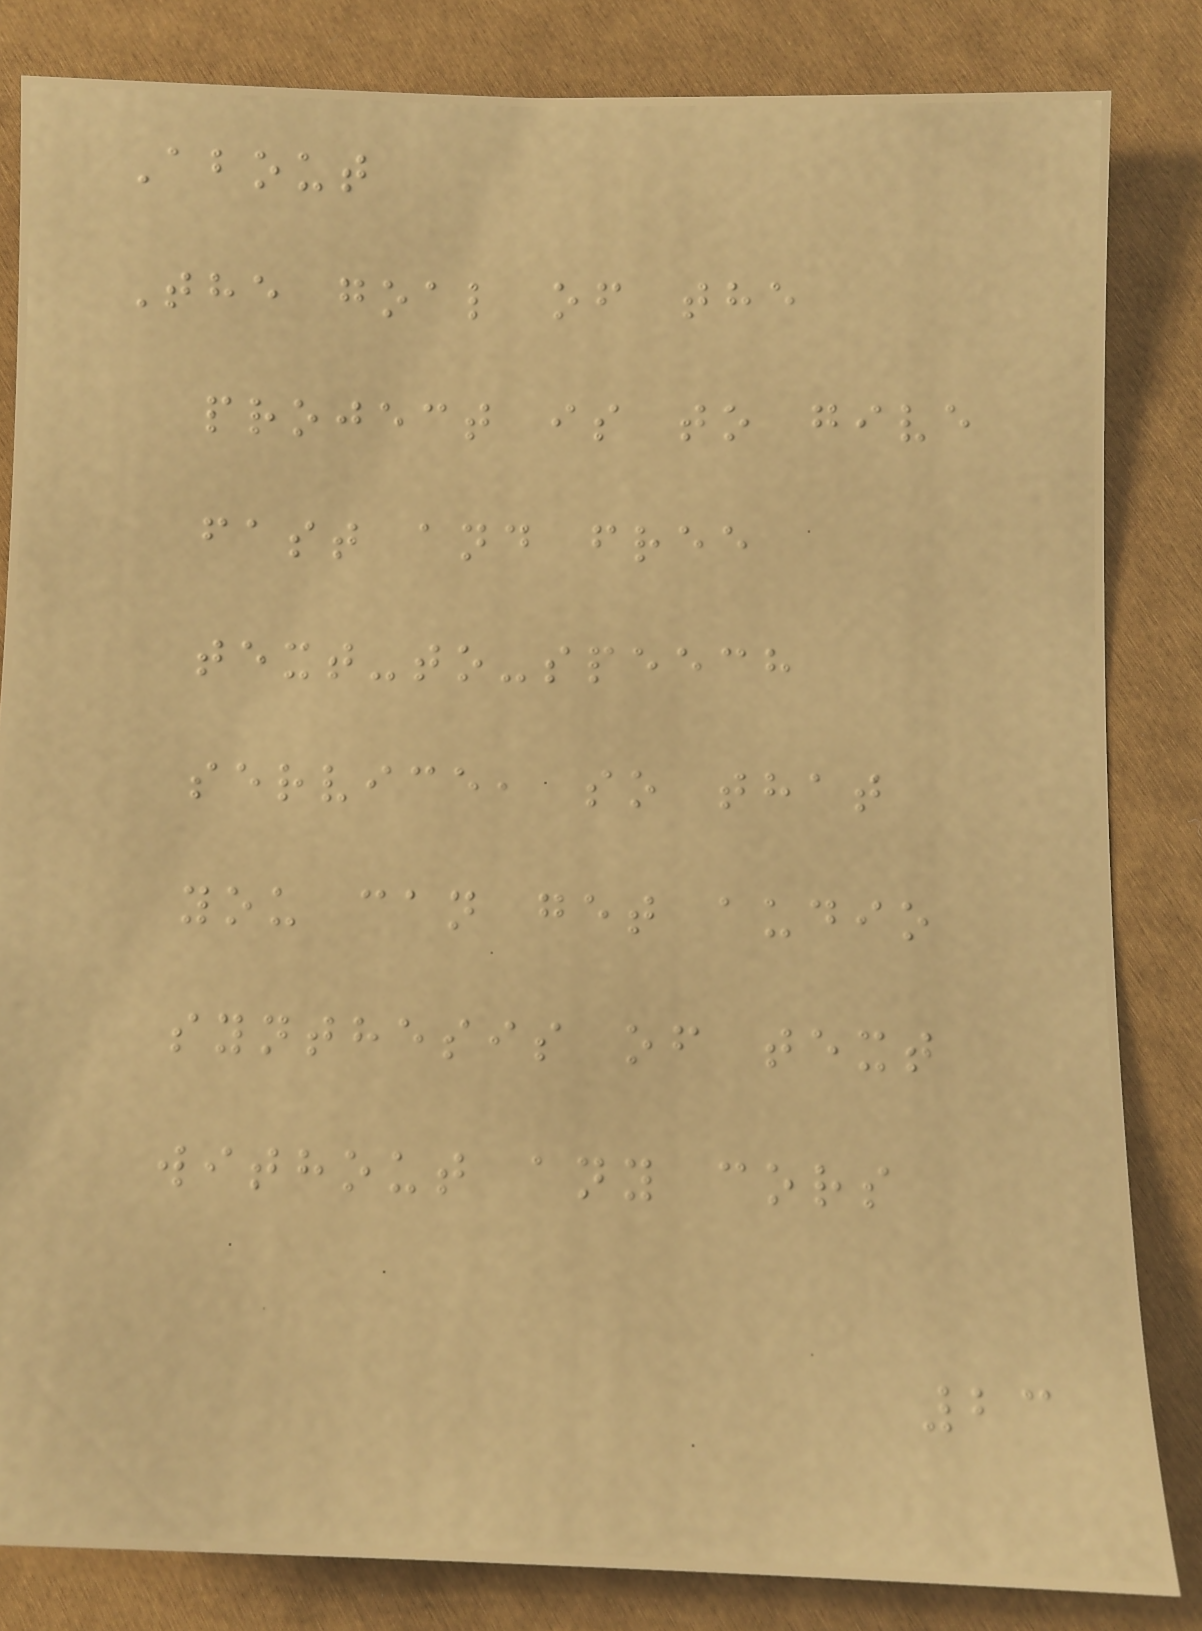About
The goal of the
project is to give
fast and free
text-to-speech
service, so that
you can get audio
synthesis of text
without any cors
23
